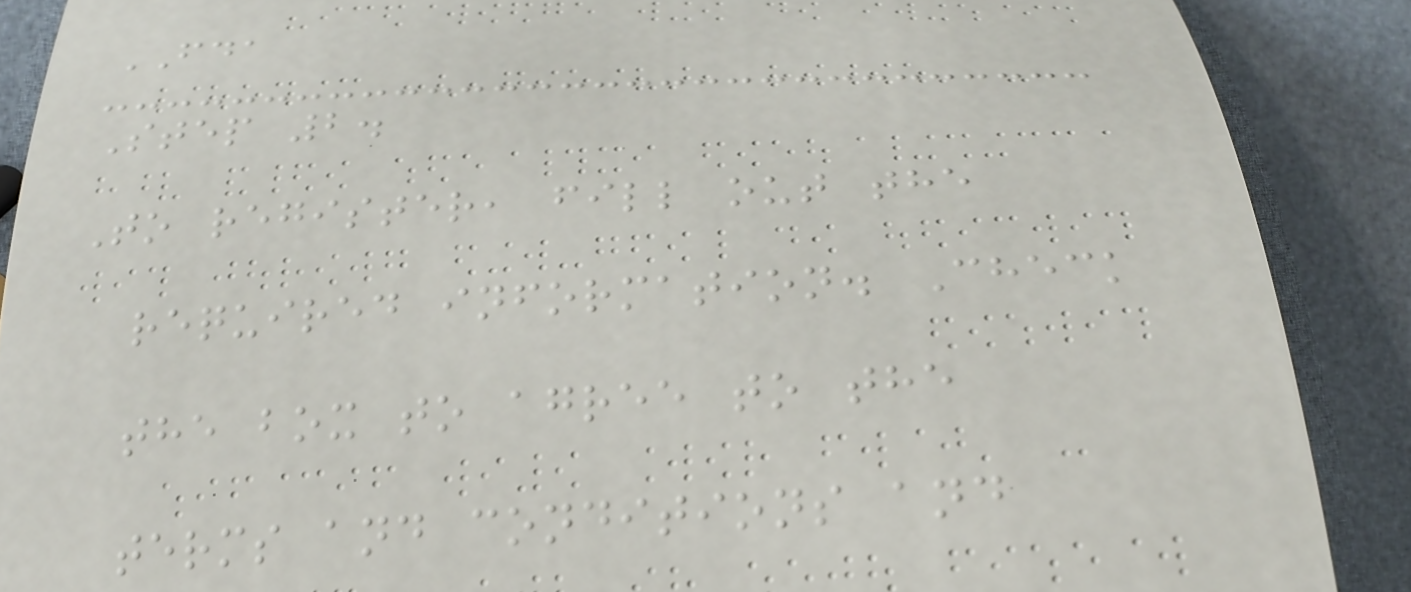FDA
Step 2.
To register, fill out the
required information. Check
the box to agree to the
terms and conditions and
